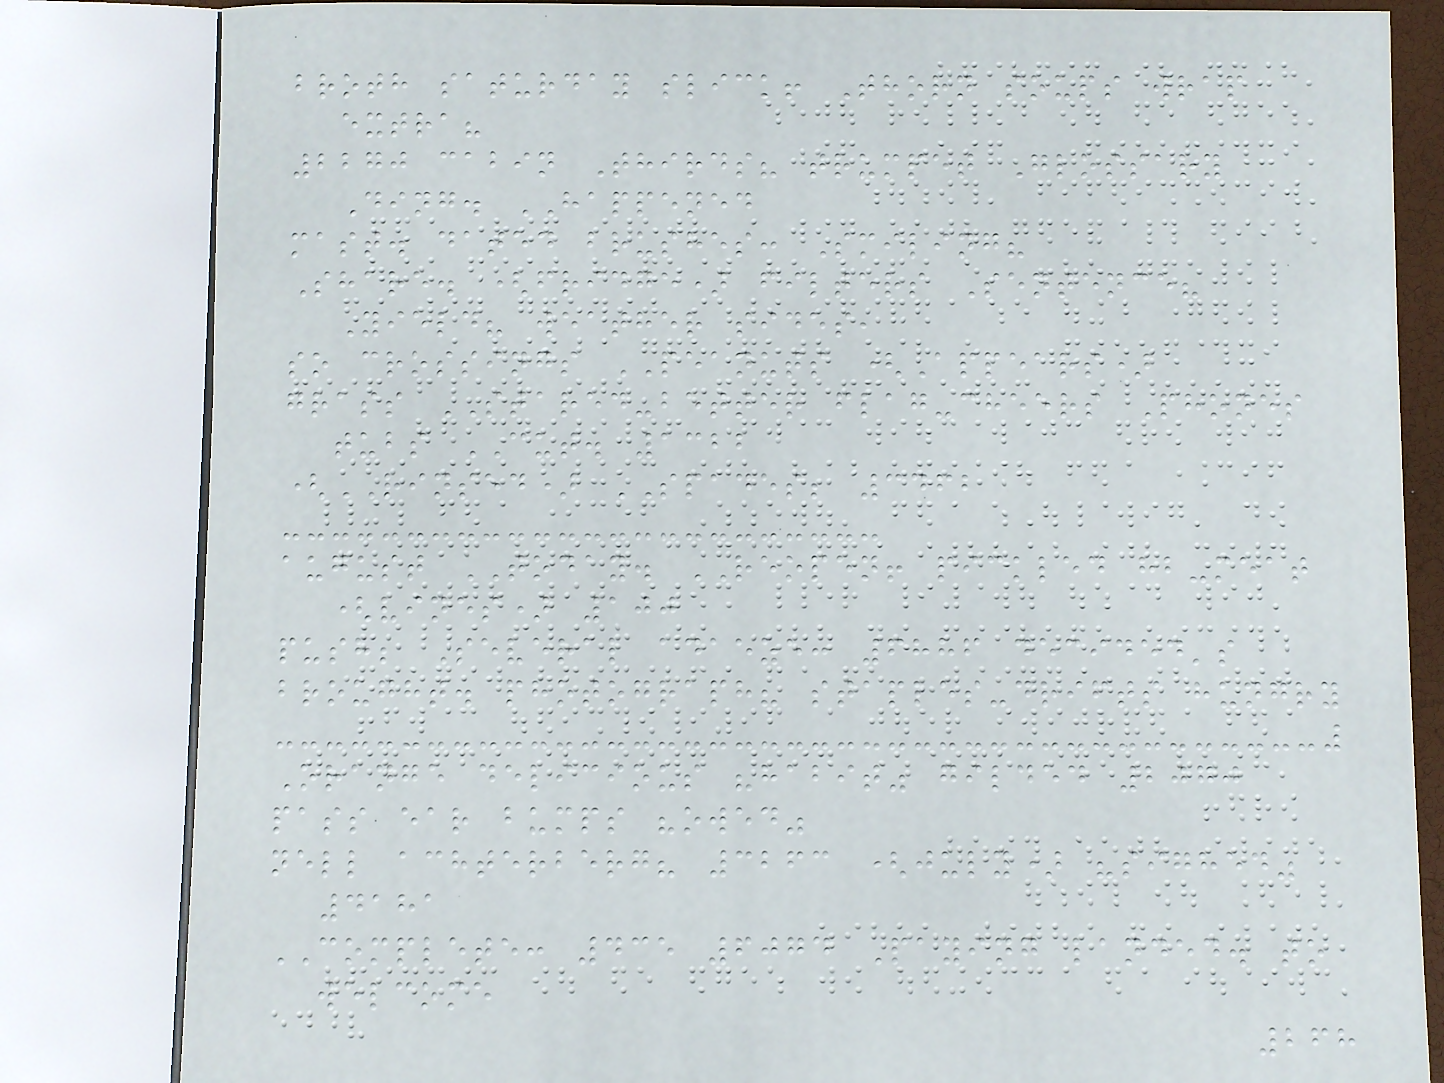broth saturday slick! Thorn soups wrap
extra?
2270 cabin Thirds? trumpet Glossary
Ding. HAPPENED
mast. dated brushes: Smiling?
Share. (fridge) filters Sentence?
Yield? weather sides,
so crossings PEANUTS (Appears)
grass STARED-better flag-cheers Phones
tubs CUT. 1322
(RINSED) SPADES; 3462
august TODAY. REOPEN! pickled hb-meat
(vines) 100
push; Several adaeze: 6886 decided's
brought. photograph? staples-drifts hungry
Orange delicious "habit" gilded 2070
pass ear bumps "owed"
nell achterberg? 3263 (july) "sighed"
4181
COMPLETE: 435 6074 Paying landed. to
welcome
268
